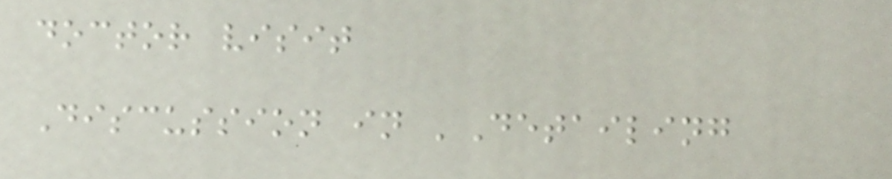doctor visit
Discussion in 'Detailing
